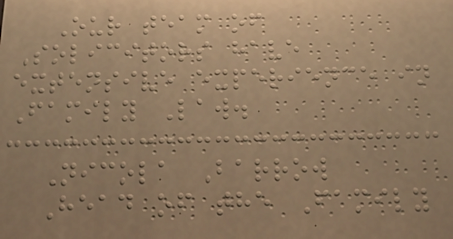Our team of
Solicitors have
extensive experience in
Family Law.
Nicola Barrow
Head of the Family
